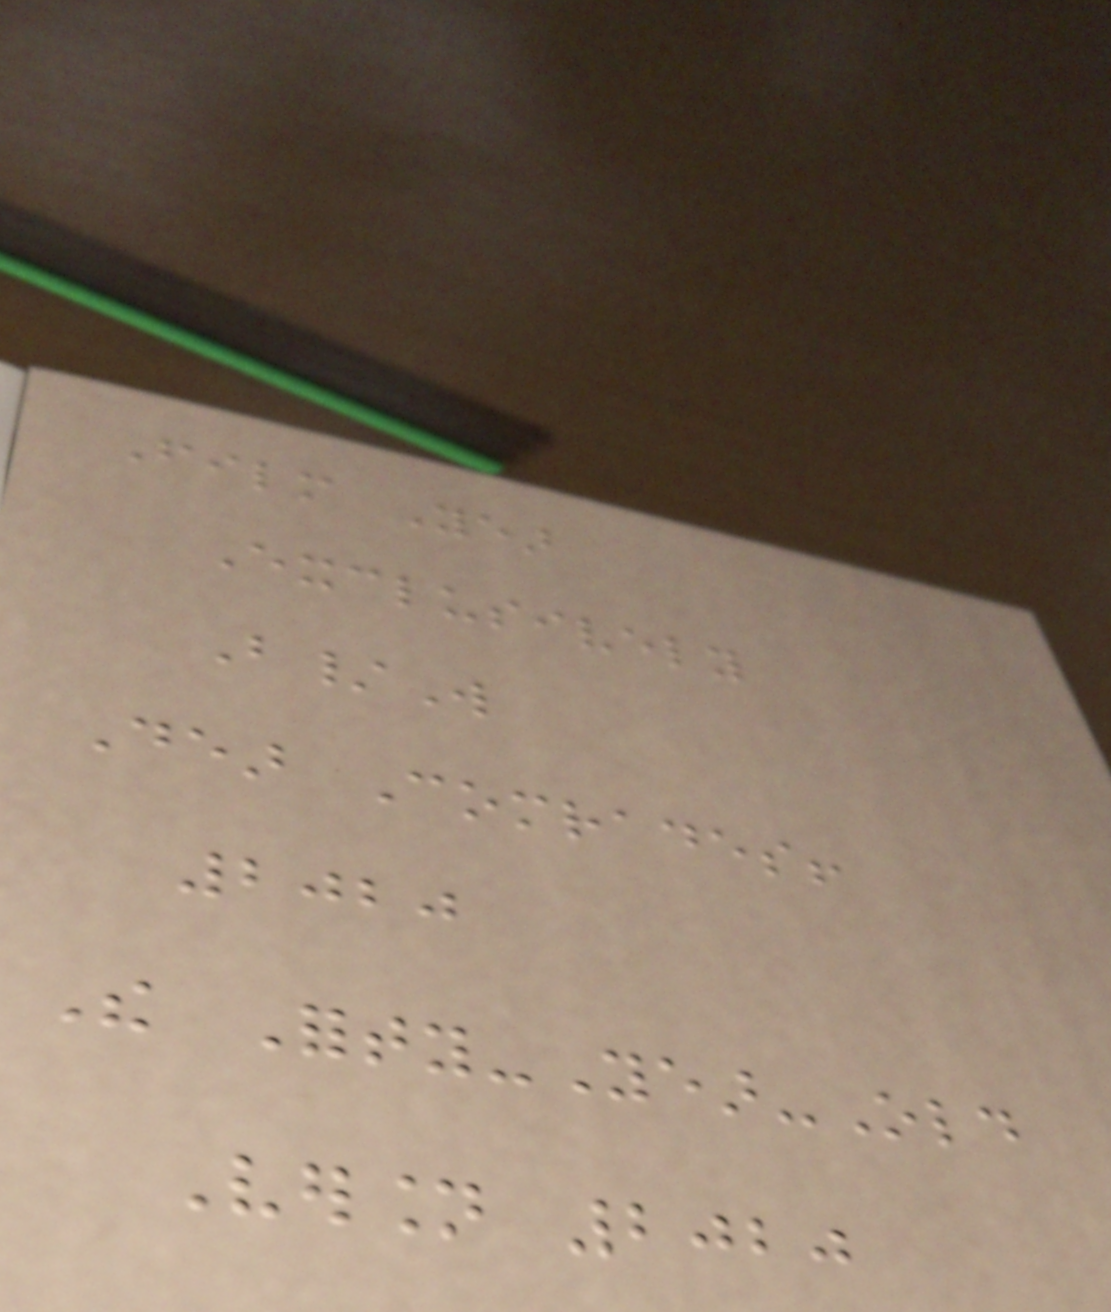Film Year
Exclusively
B/W
Dear Comrades!
2020
The Forty-Year-Old
Version 2020
